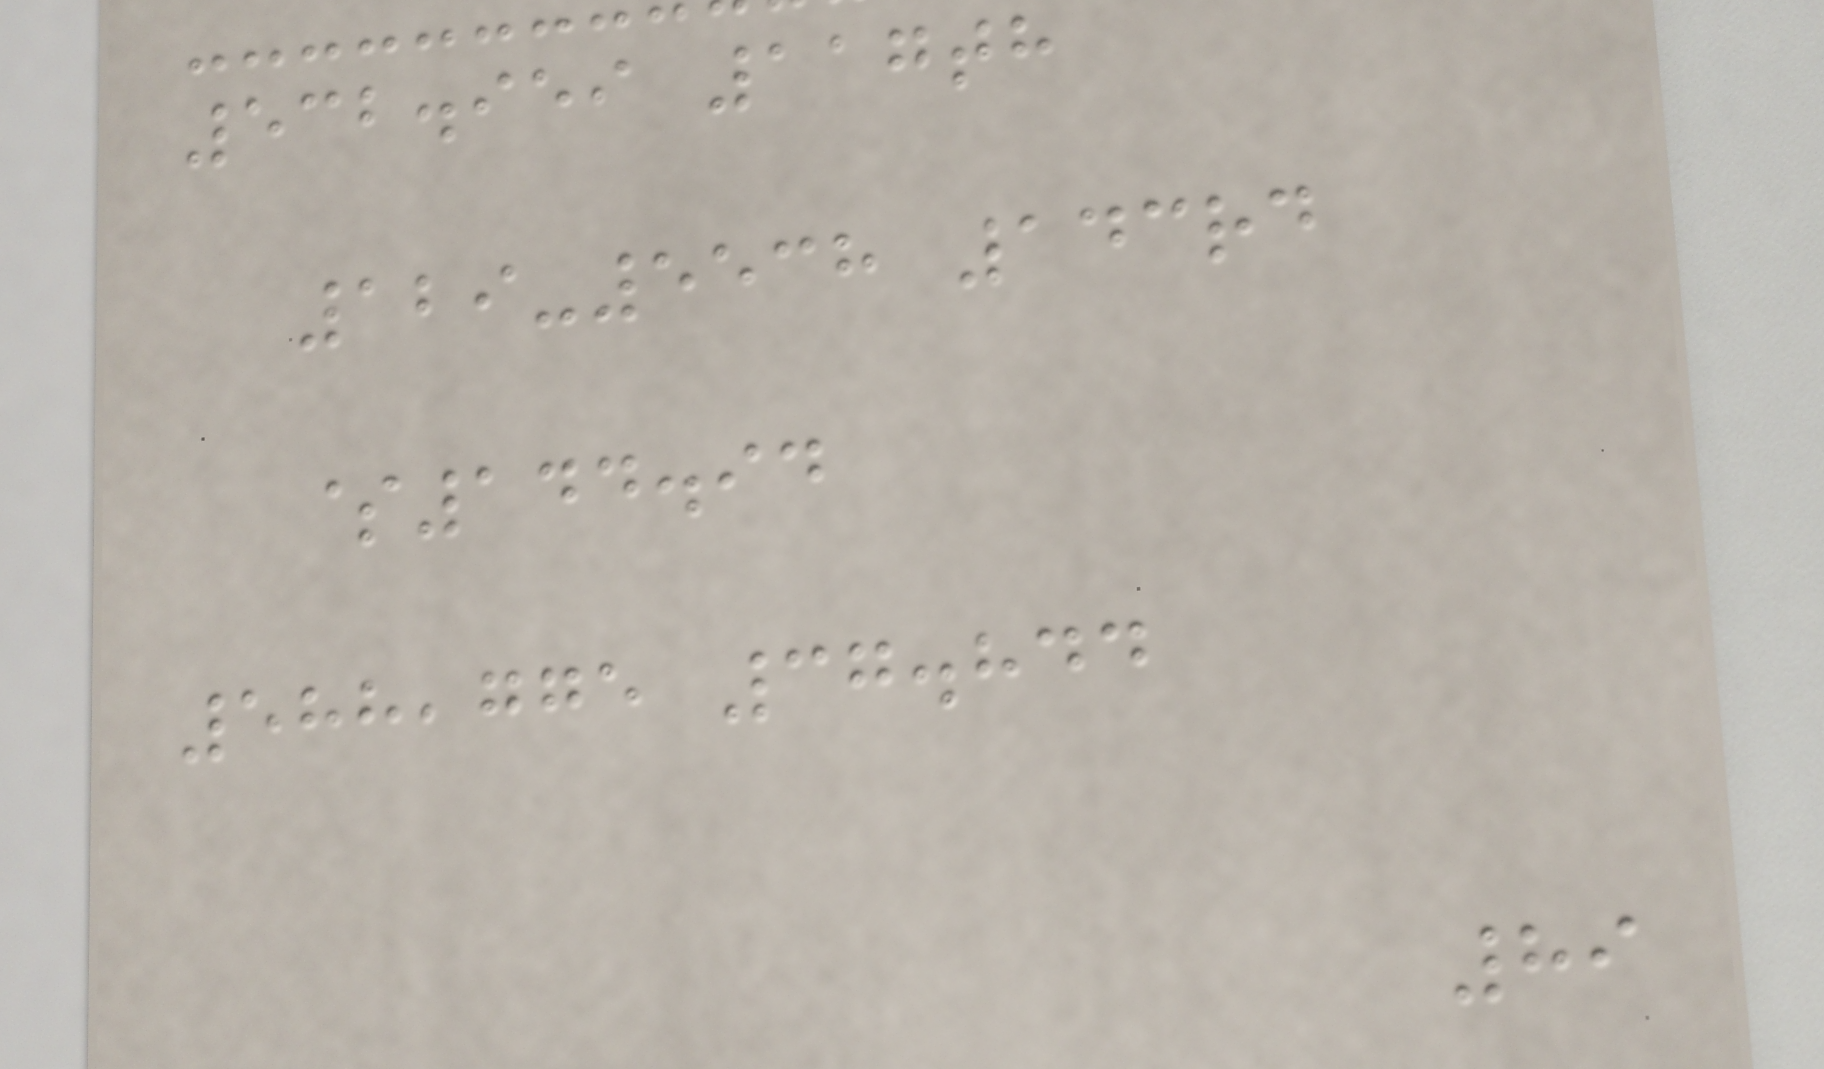532.959 117th
129-5538 143rd
$144.94
588,775 37.844
89
